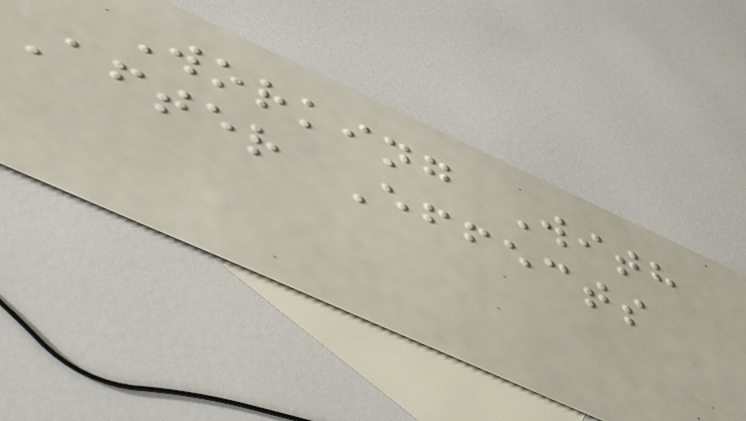Working With
After Effects
